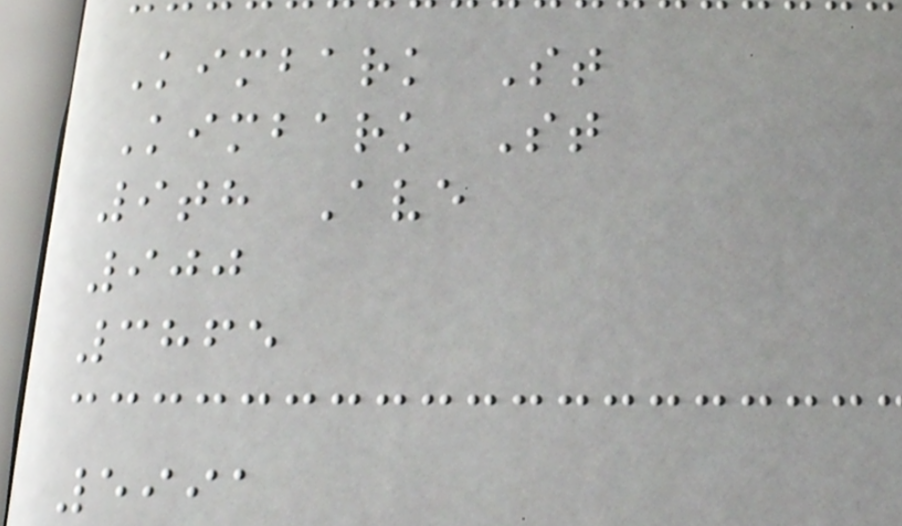Kimbark St
Kimbark St
9th Ave
900
3865
5991
